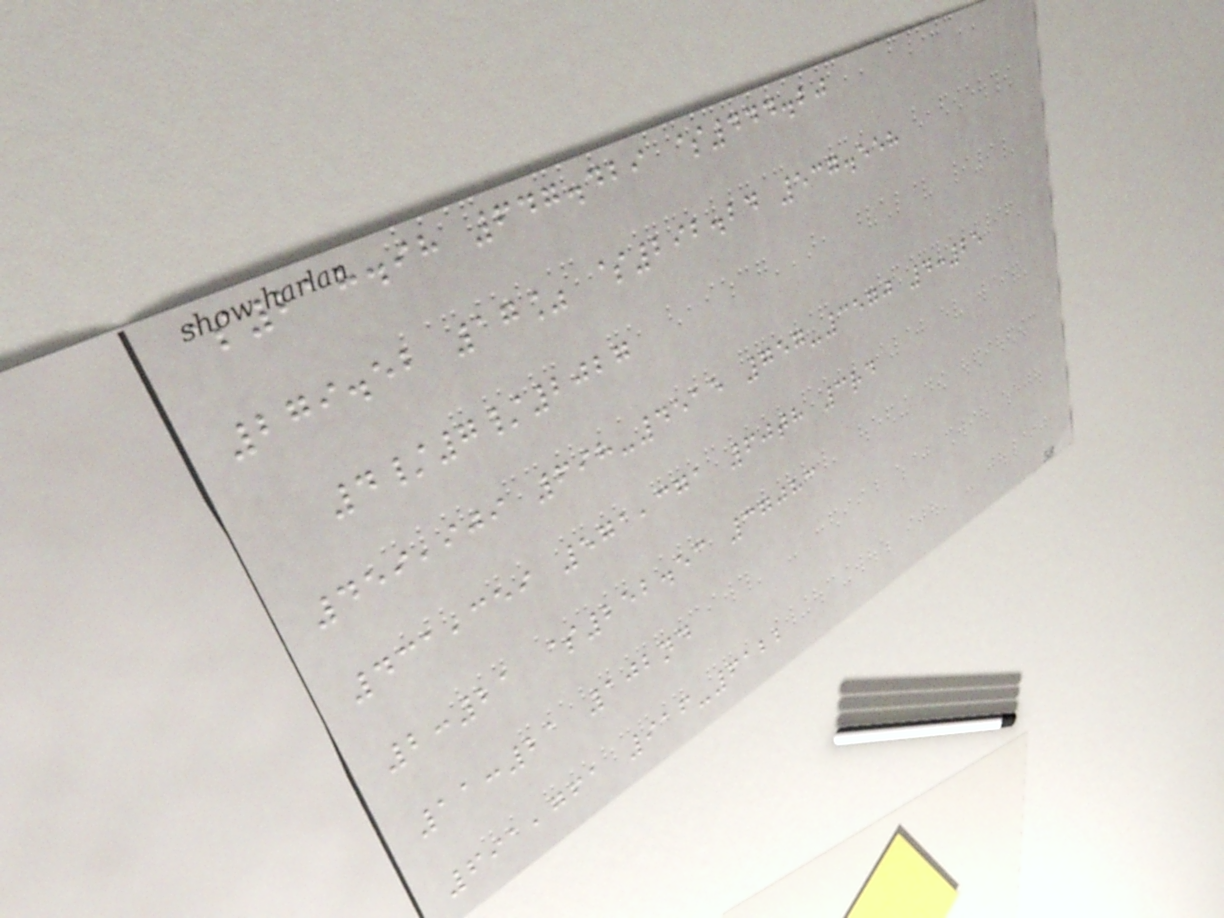$218.98 647.429 $444.20
279.52 17% $292.24 537.558
4/7/2027
459,909 698-4515 757-3570 4:25
431,359 571,371 60th 3rd
2:21 $252.53 37083
11:21 102nd
691,761 916-6122
